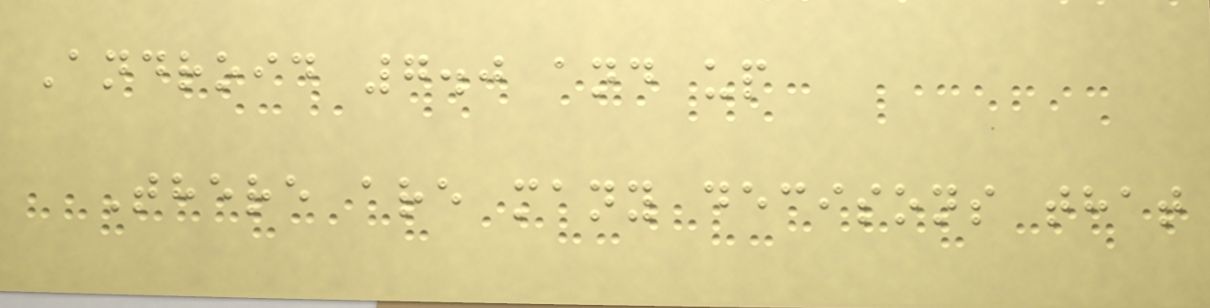Android 7.0 and up
There are many decisons that
